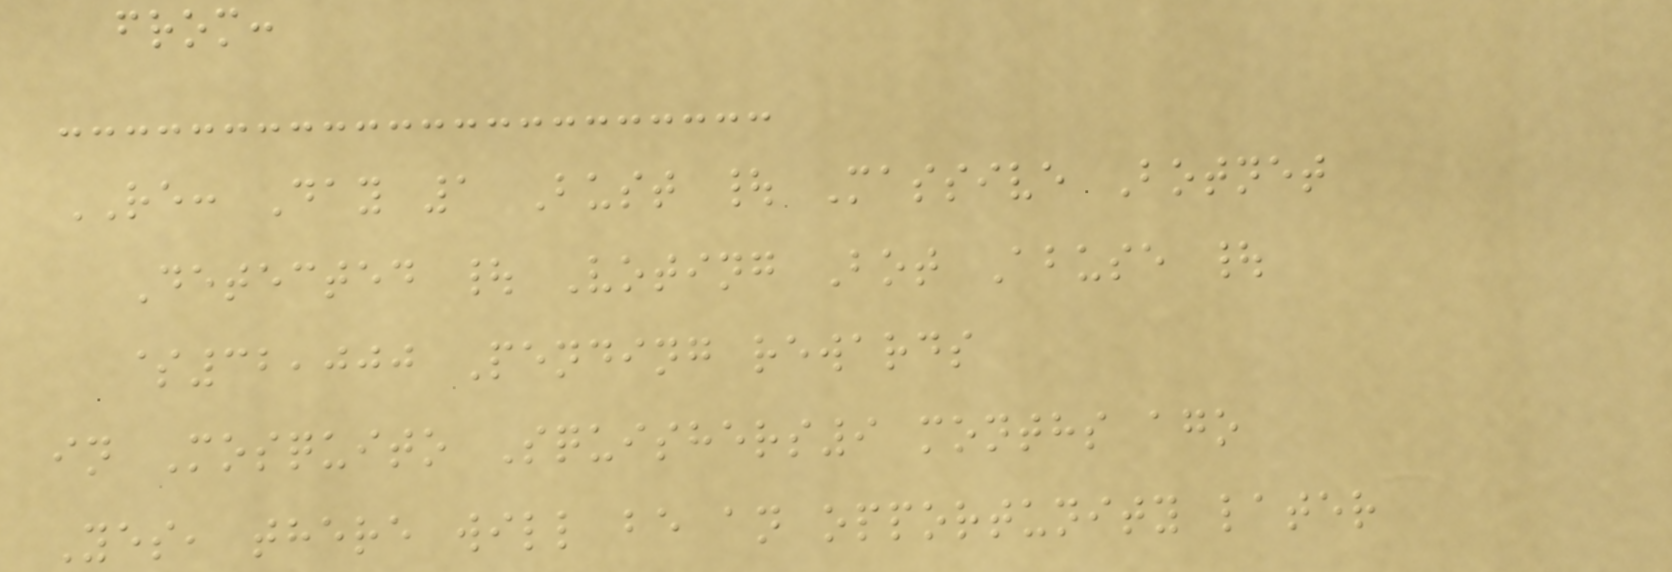from:
RE: Day 1 Bust | Massive Botnet
Detected | Voting Bot Abuse |
$32,000 Pending rewards
in Mosquito Squishers9 months ago
Yes, there will be an opportunity later
